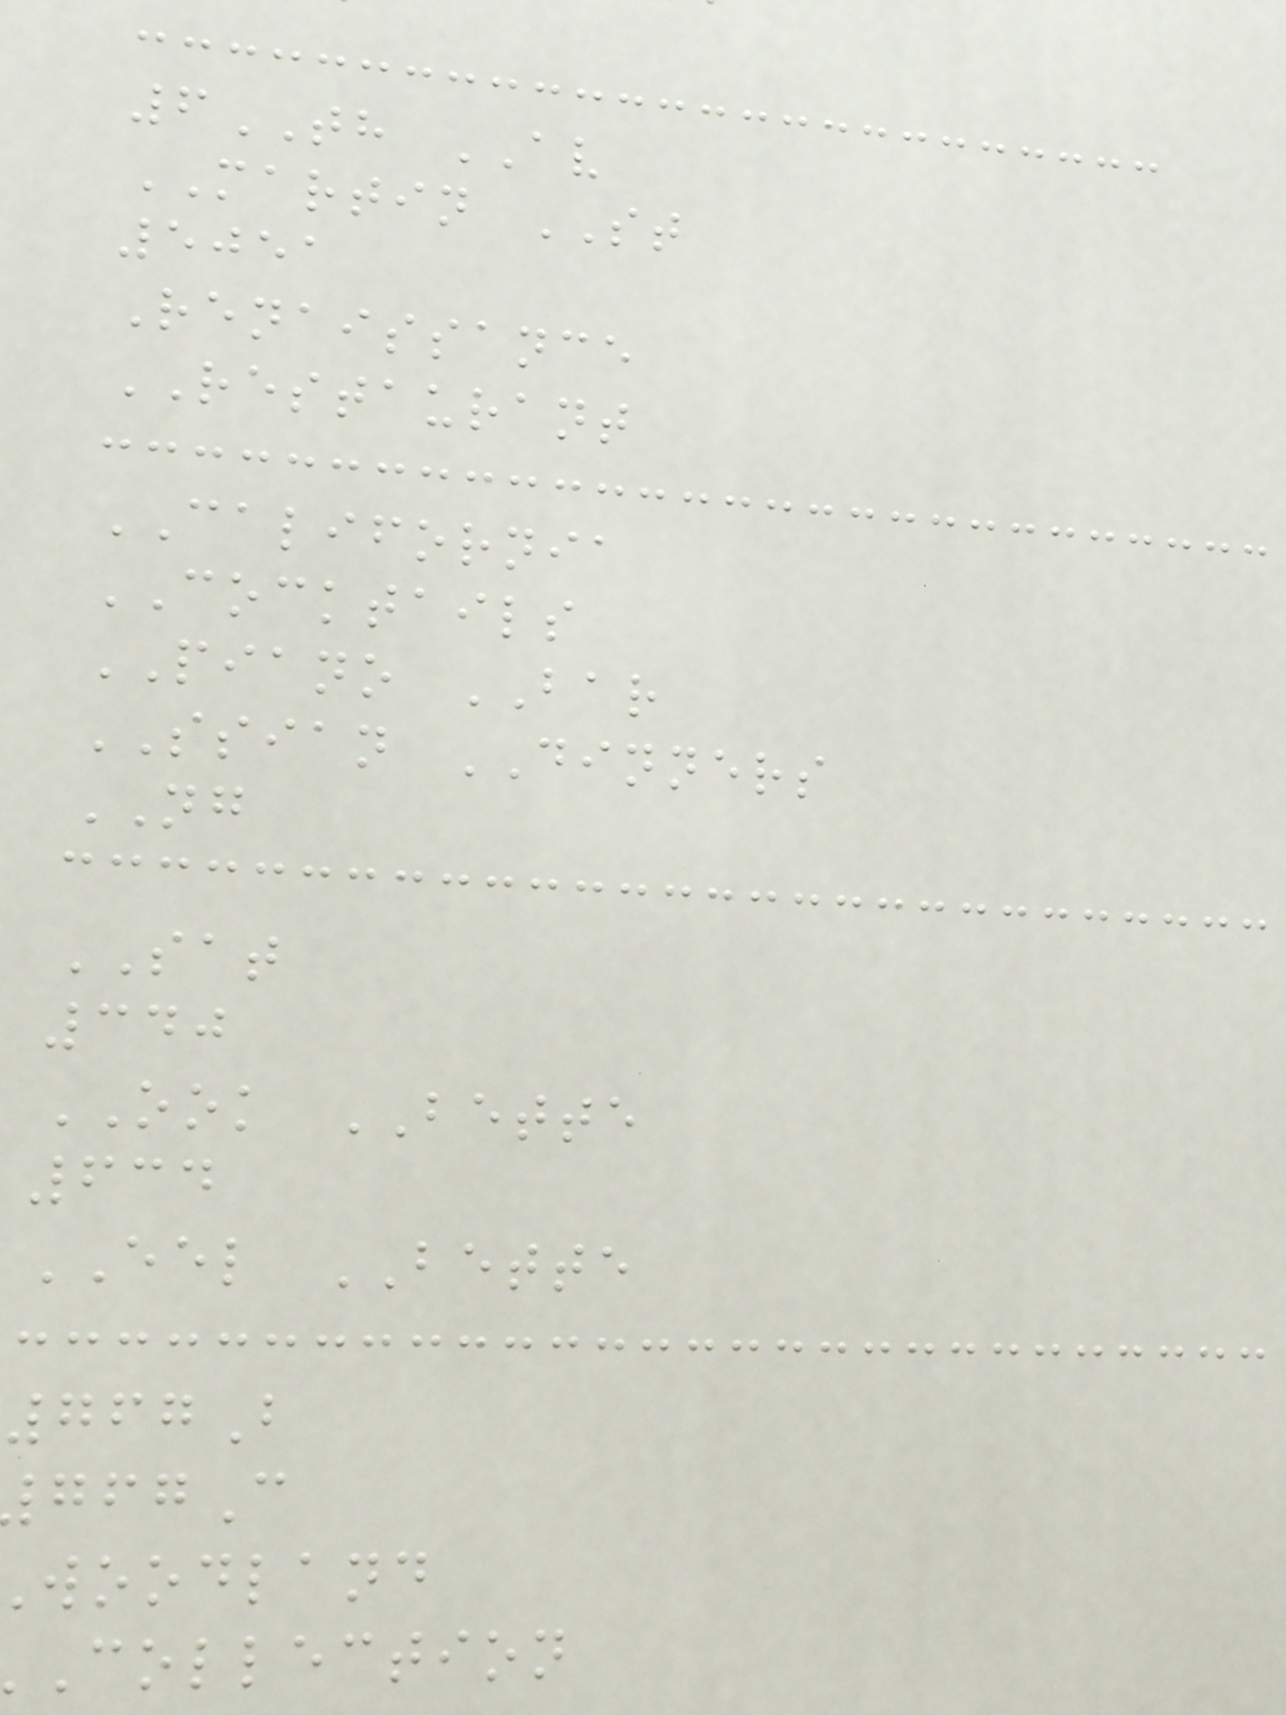6TH AV
MARTIN ST
5051
Renaissance
RESTAURANT
CALIFORNIA
COCKTAILS
PIANO BAR
SSIAN DINNERS
NG
SAT
340
OOK BETTE
634
EEL BETTE
767B
woodland
collection
